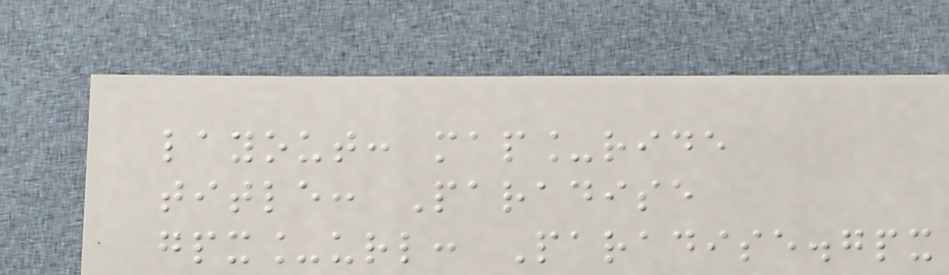layout: map_ride
title: Paradise
gpx_url: Paradise.gpx
